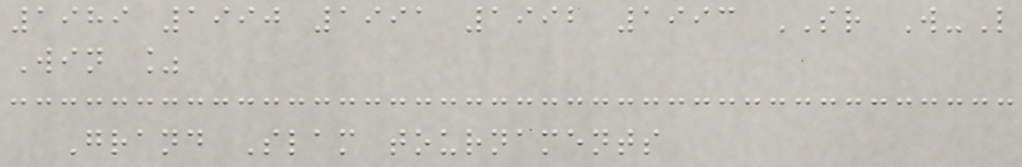1989 1990 1991 1992 1993 SR W-L
Win %
Grand Slam tournaments
